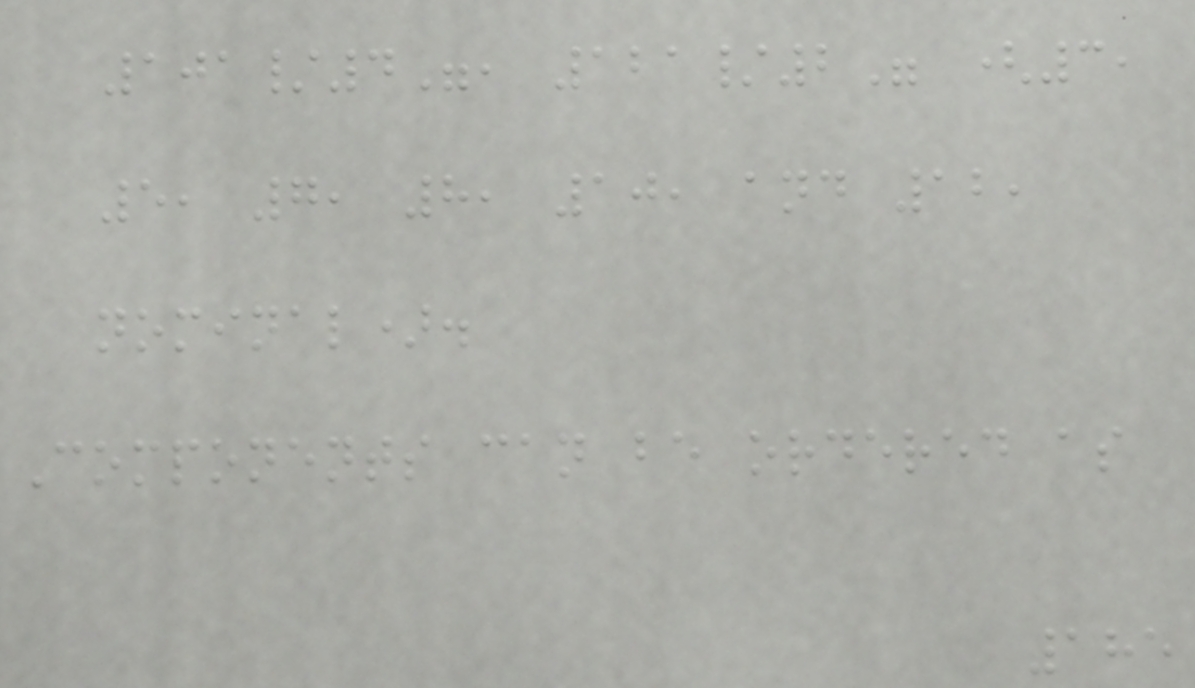101/4", 121/2" (3,
5, 7, 8, 10, and 12,
nominal).
Components can be ordered as
185
